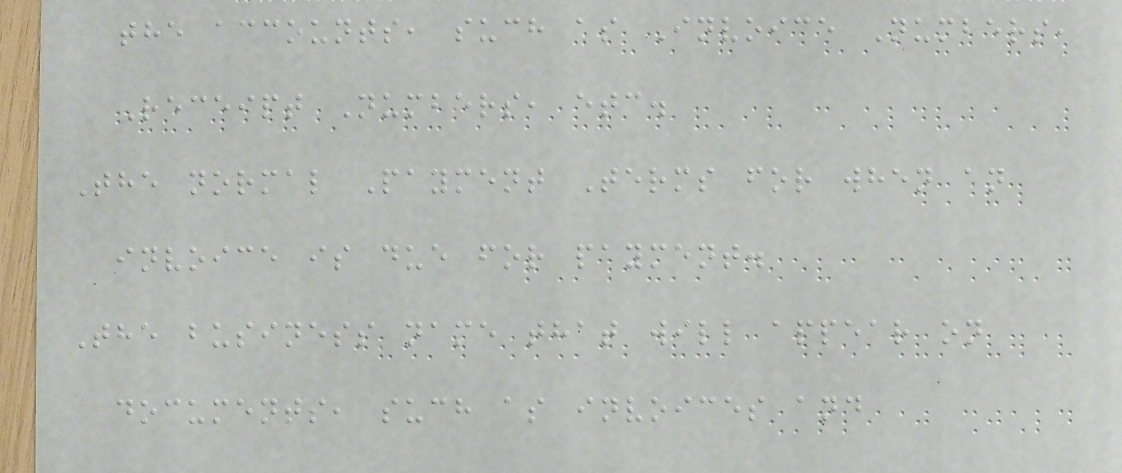the accounts, such as Invoice Numbers,
Receipt Numbers, etc.
The normal Payment Terms for when an
invoice is due for payment.
The business name that will appear on
documents, such as invoices and
